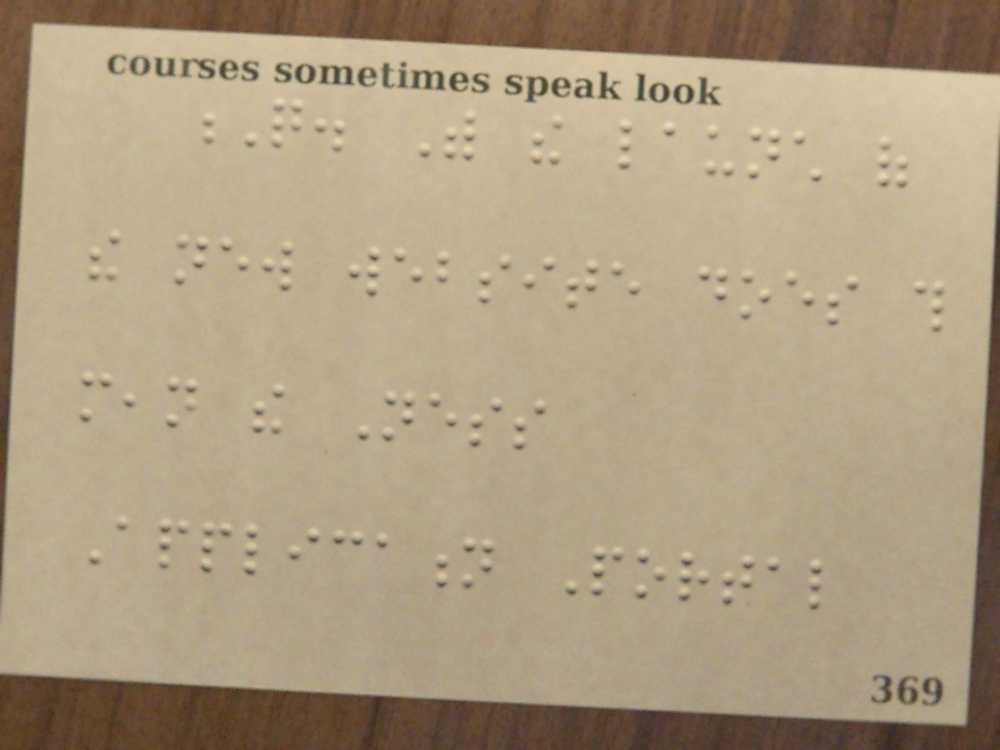Q. With the launch of
the new website does this
mean the Ness
Application Portal
